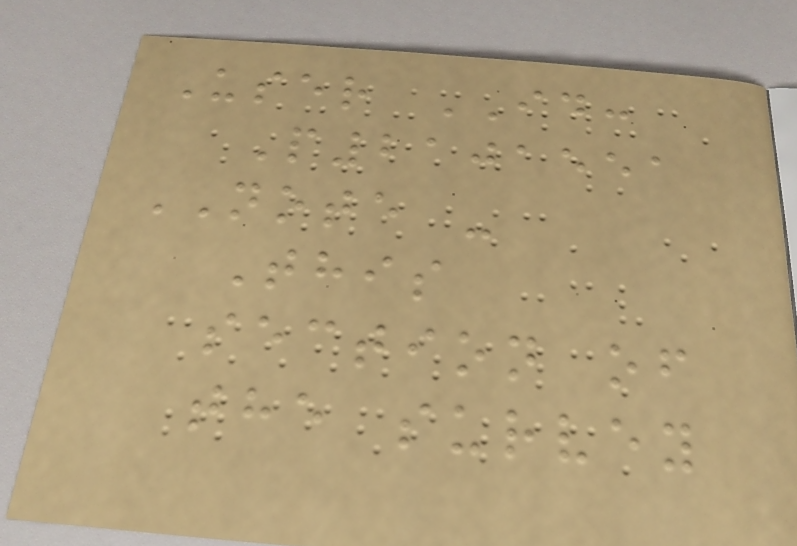User ID:
P2101551
NOTE -
This
section of
the survey
